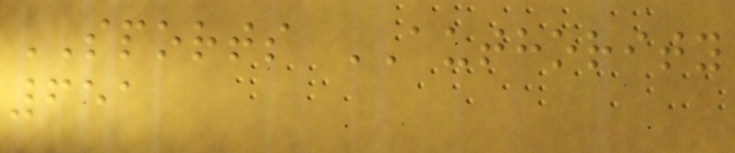SPORTS AUTHORITY
651
